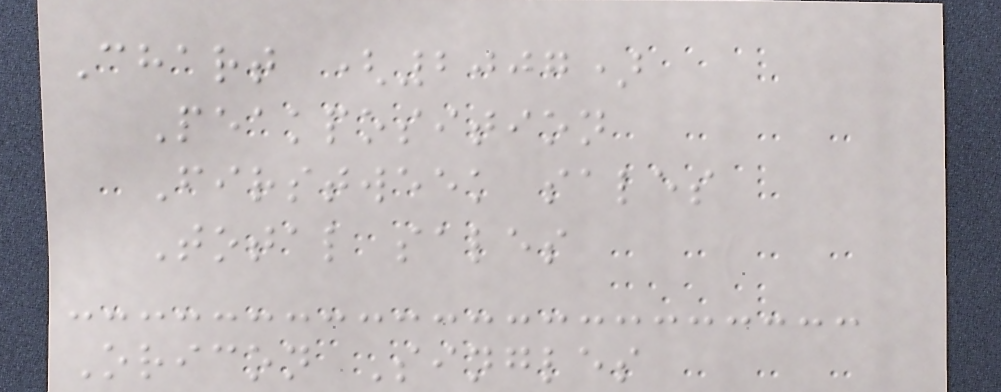Chart (2007)
Peakposition
Firstweek sales
Total sales
Oricon Singles
